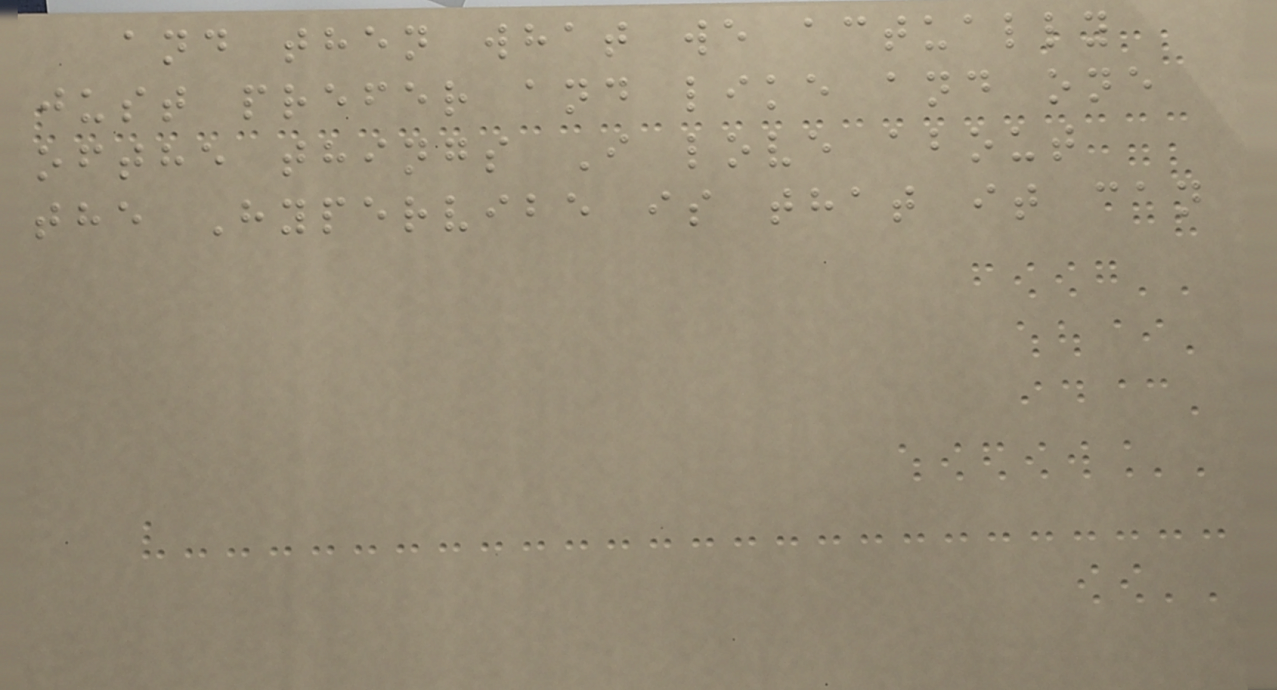and then what we actually
just prefer and like and one
ofthe things I love about
the Hypervibe is that it can
